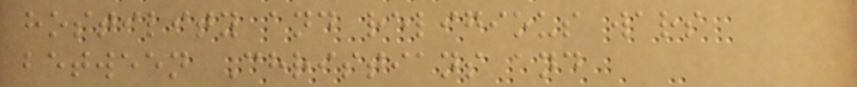hostility and religious wars
between Christians and
